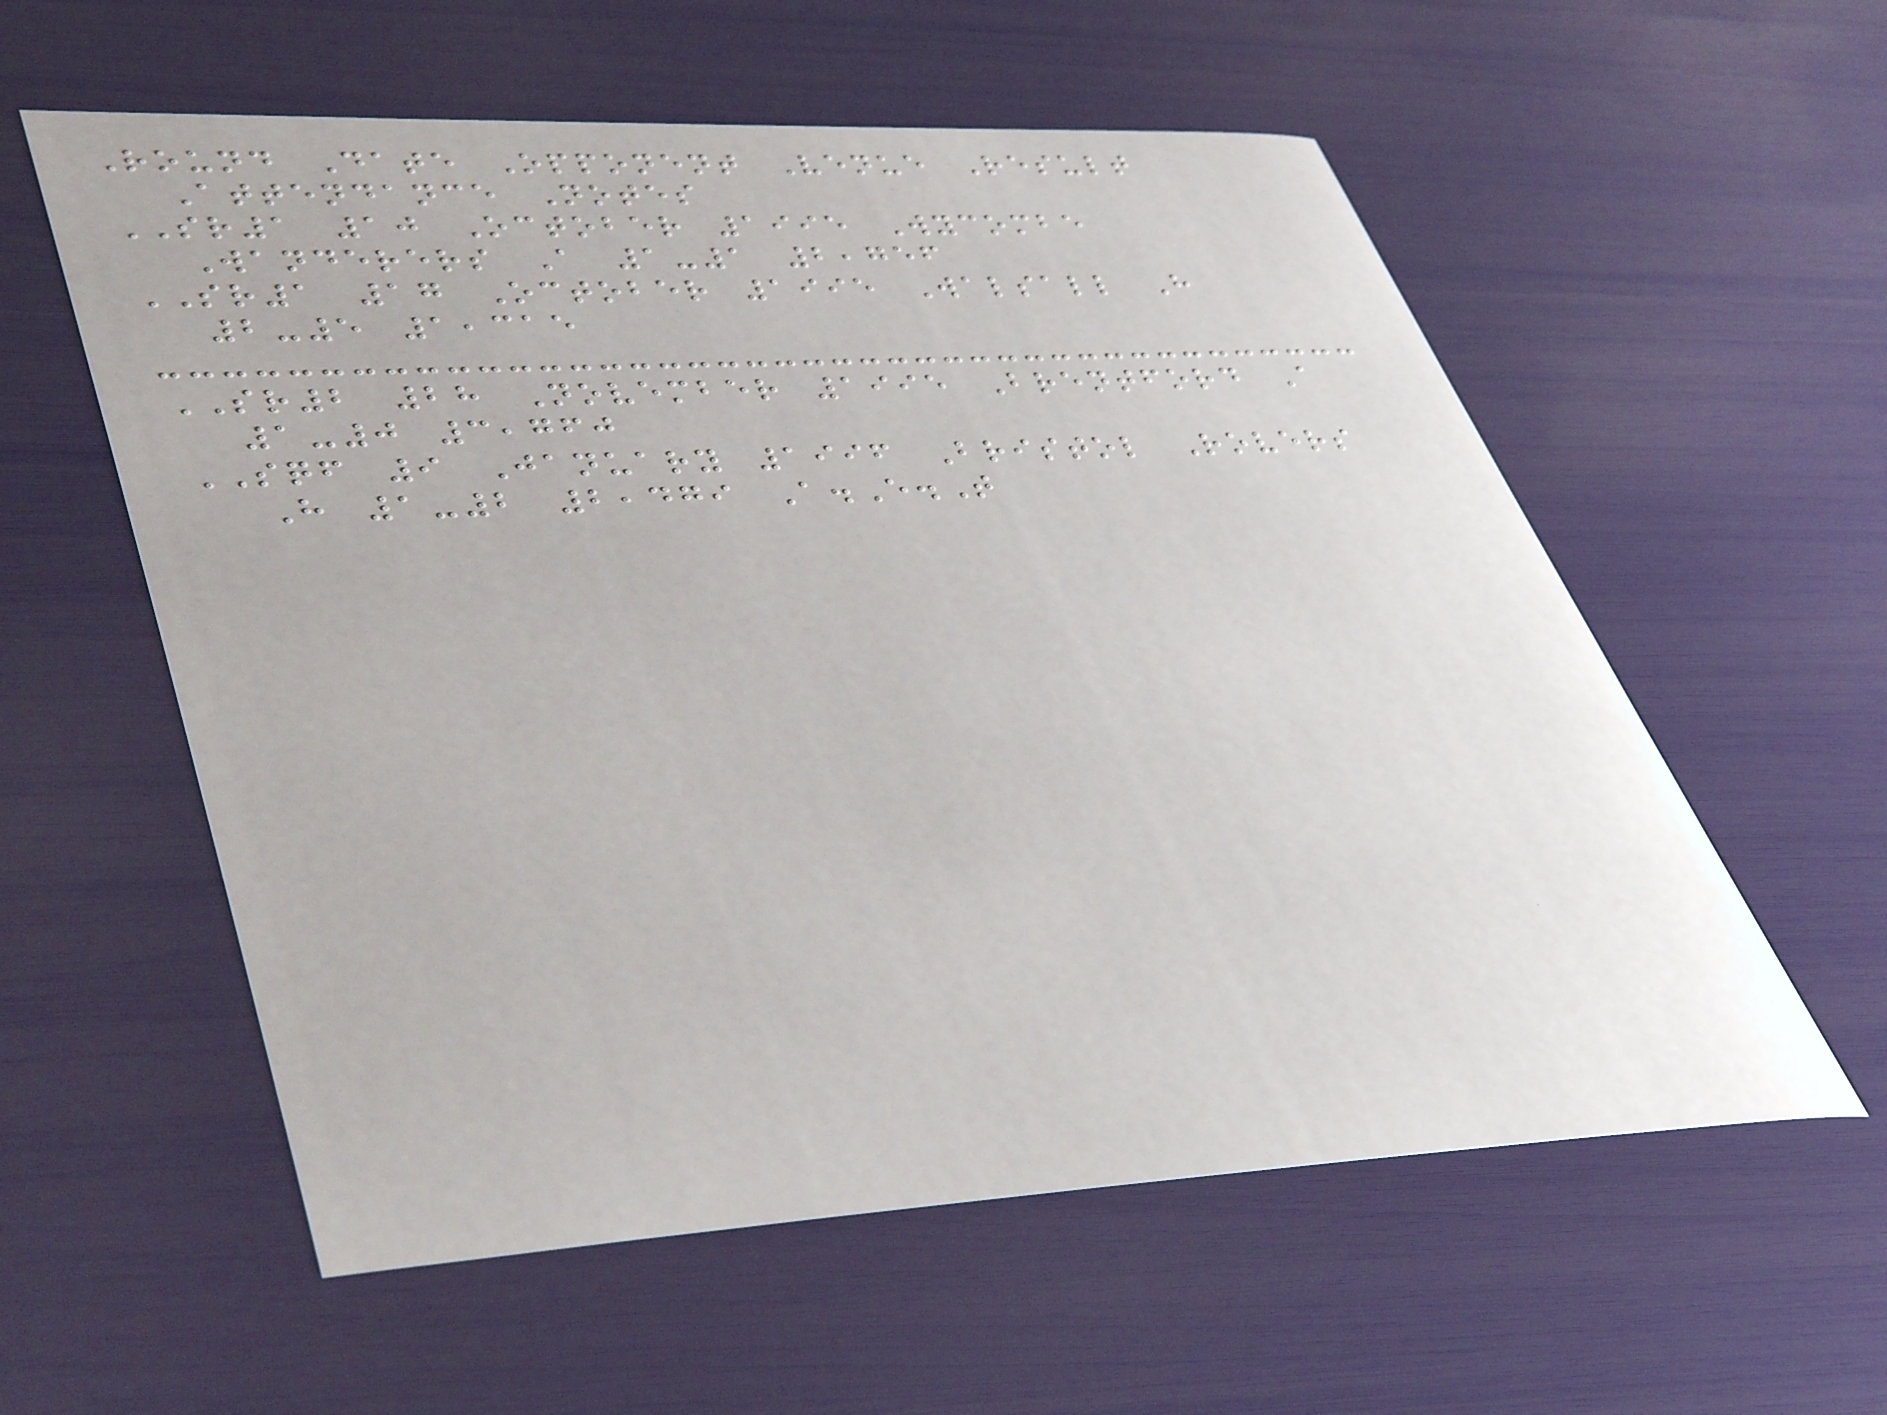Round Date Opponent Venue Result
Attendance Notes
SR1 10 October 1995 Wycombe
Wanderers A 1-1 2,756
SR1 17 October 1995 Walsall H
2-5 1,315
SR2 28 November 1995 Brentford A
1-0 3,760
SQF 9 January 1996 Bristol Rovers
H 1-2 2,479 A.E.T
